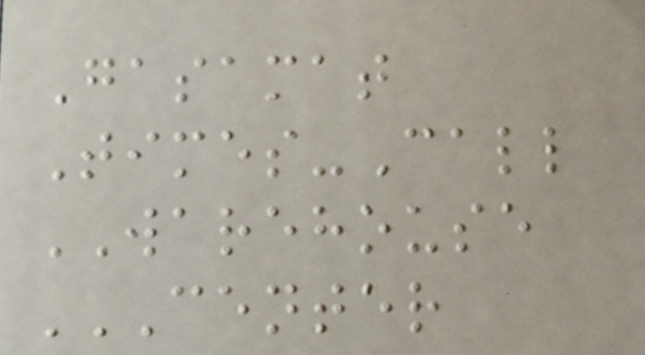Gasamat
Times-Call
WAREHOUSE
CENTER
